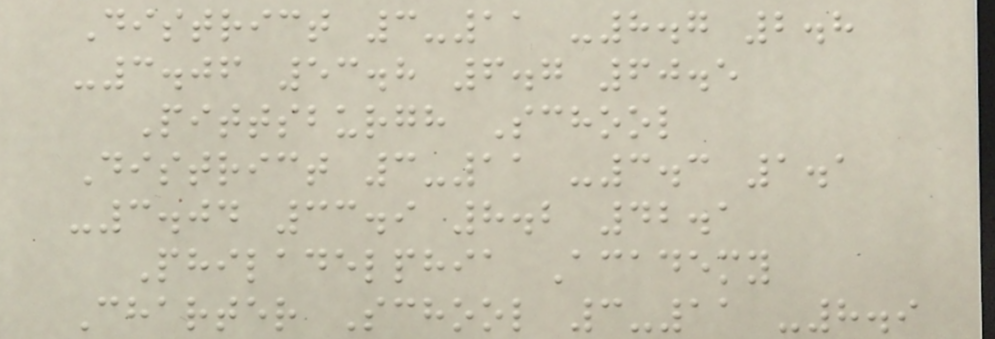District 3-11 -8.7 2.8
-3.06 53.8 6.7 60.5
Pittsburgh School
District 3-11 -3.3 1.1
-3.04 33.9 8.2 42.1
Philadelphia Academy
Charter School 3-11 -8.9
